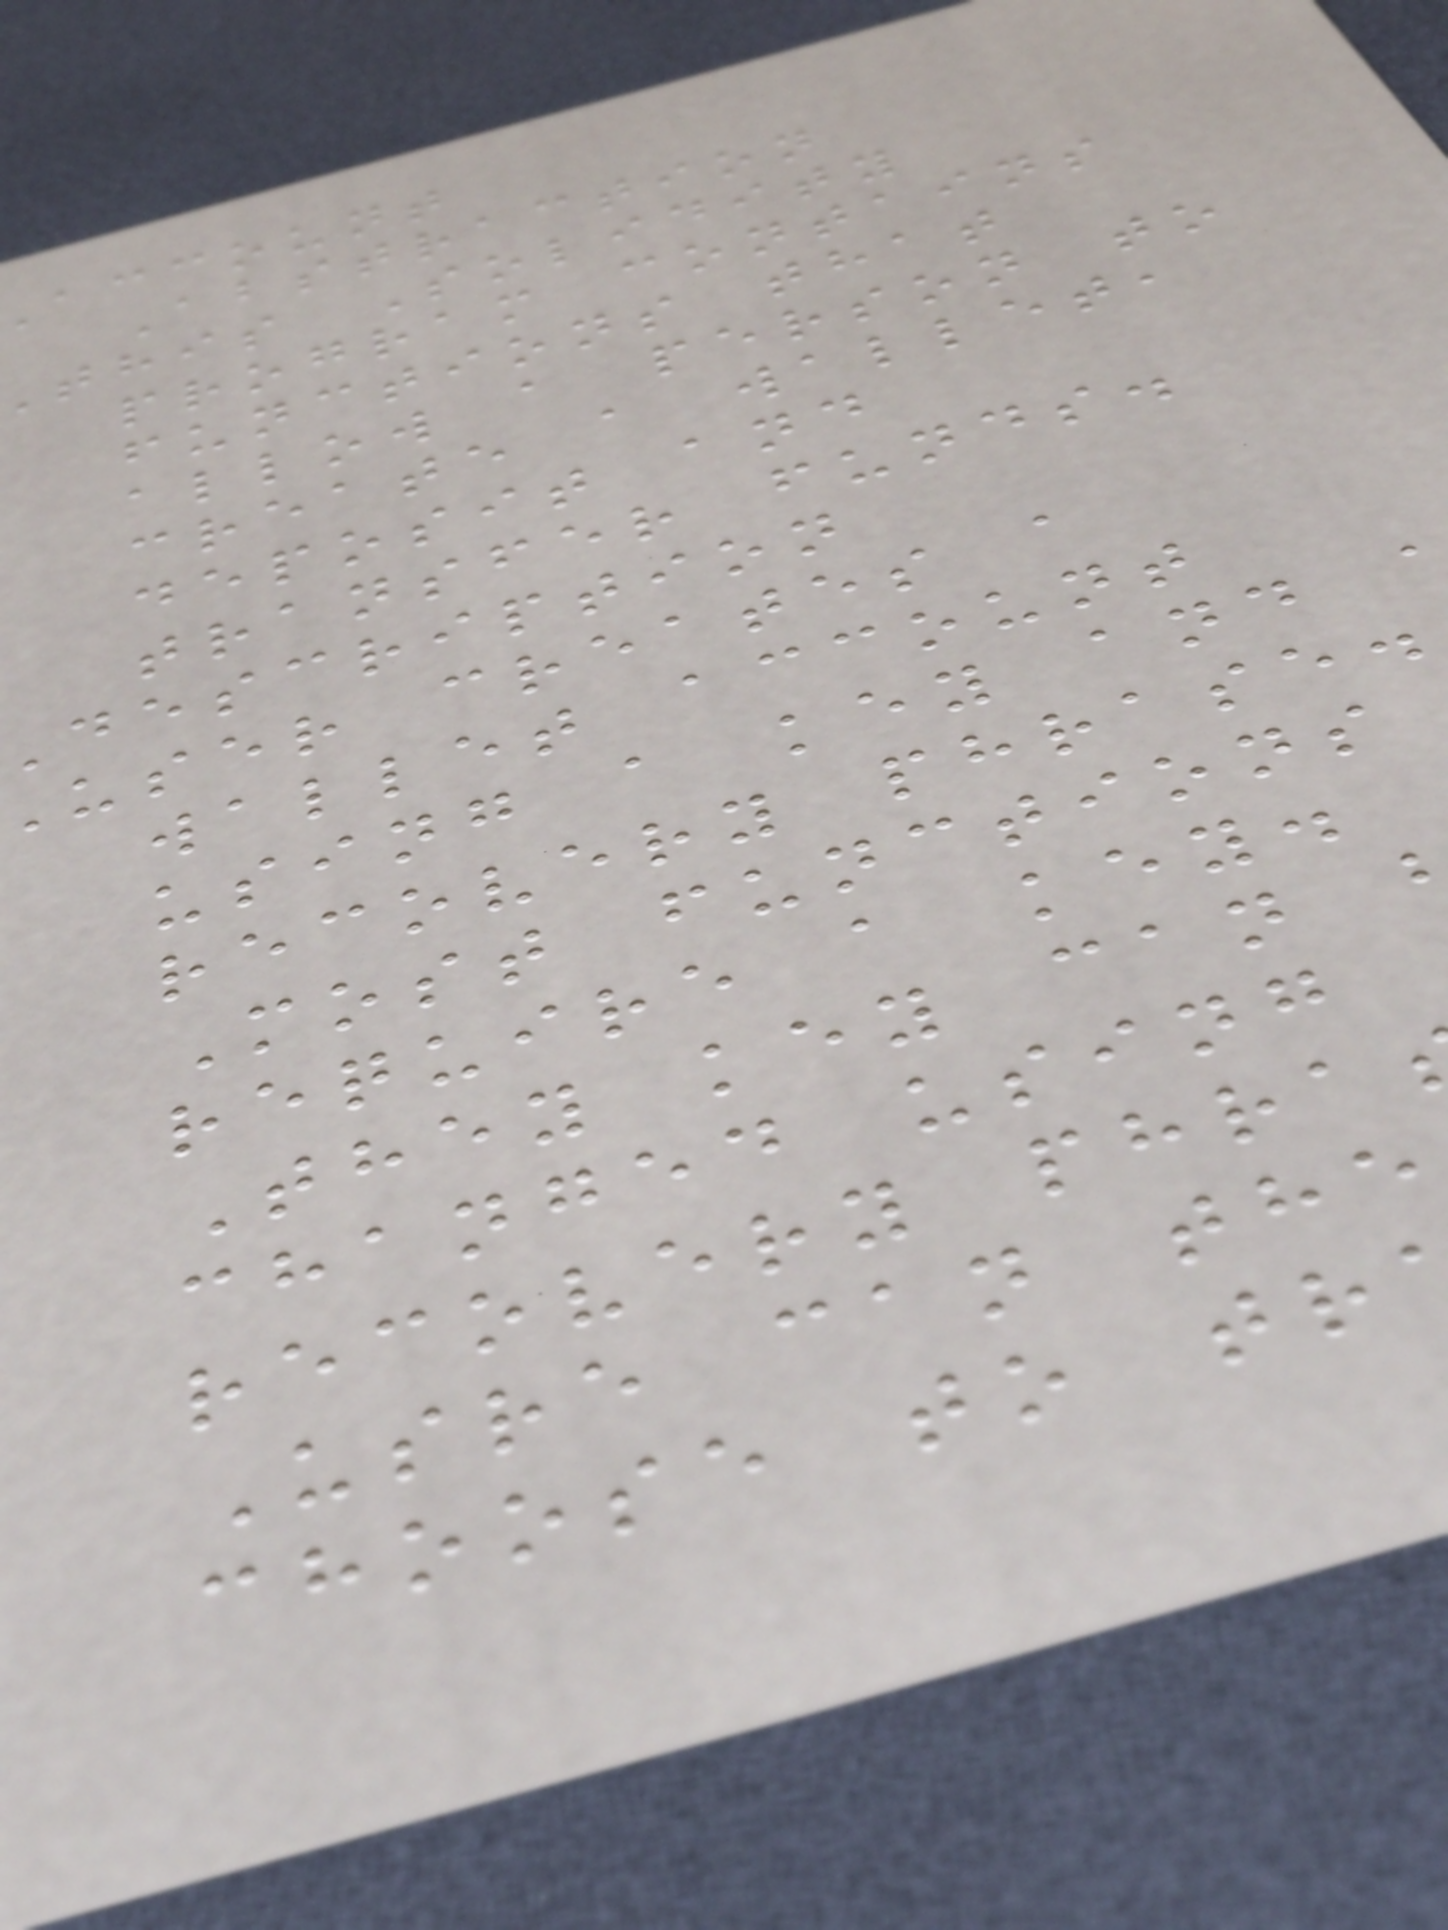account
Abstraction
this Solidity
program contains
functions that
allow a person to
create a wallet,
deposit and
transfer funds.
description
user creates a
wallet account
using a key and
recovery phrase.
Most functions
require a key.
They key can
changed using
recovery phra
Usre can the
choose to tr
